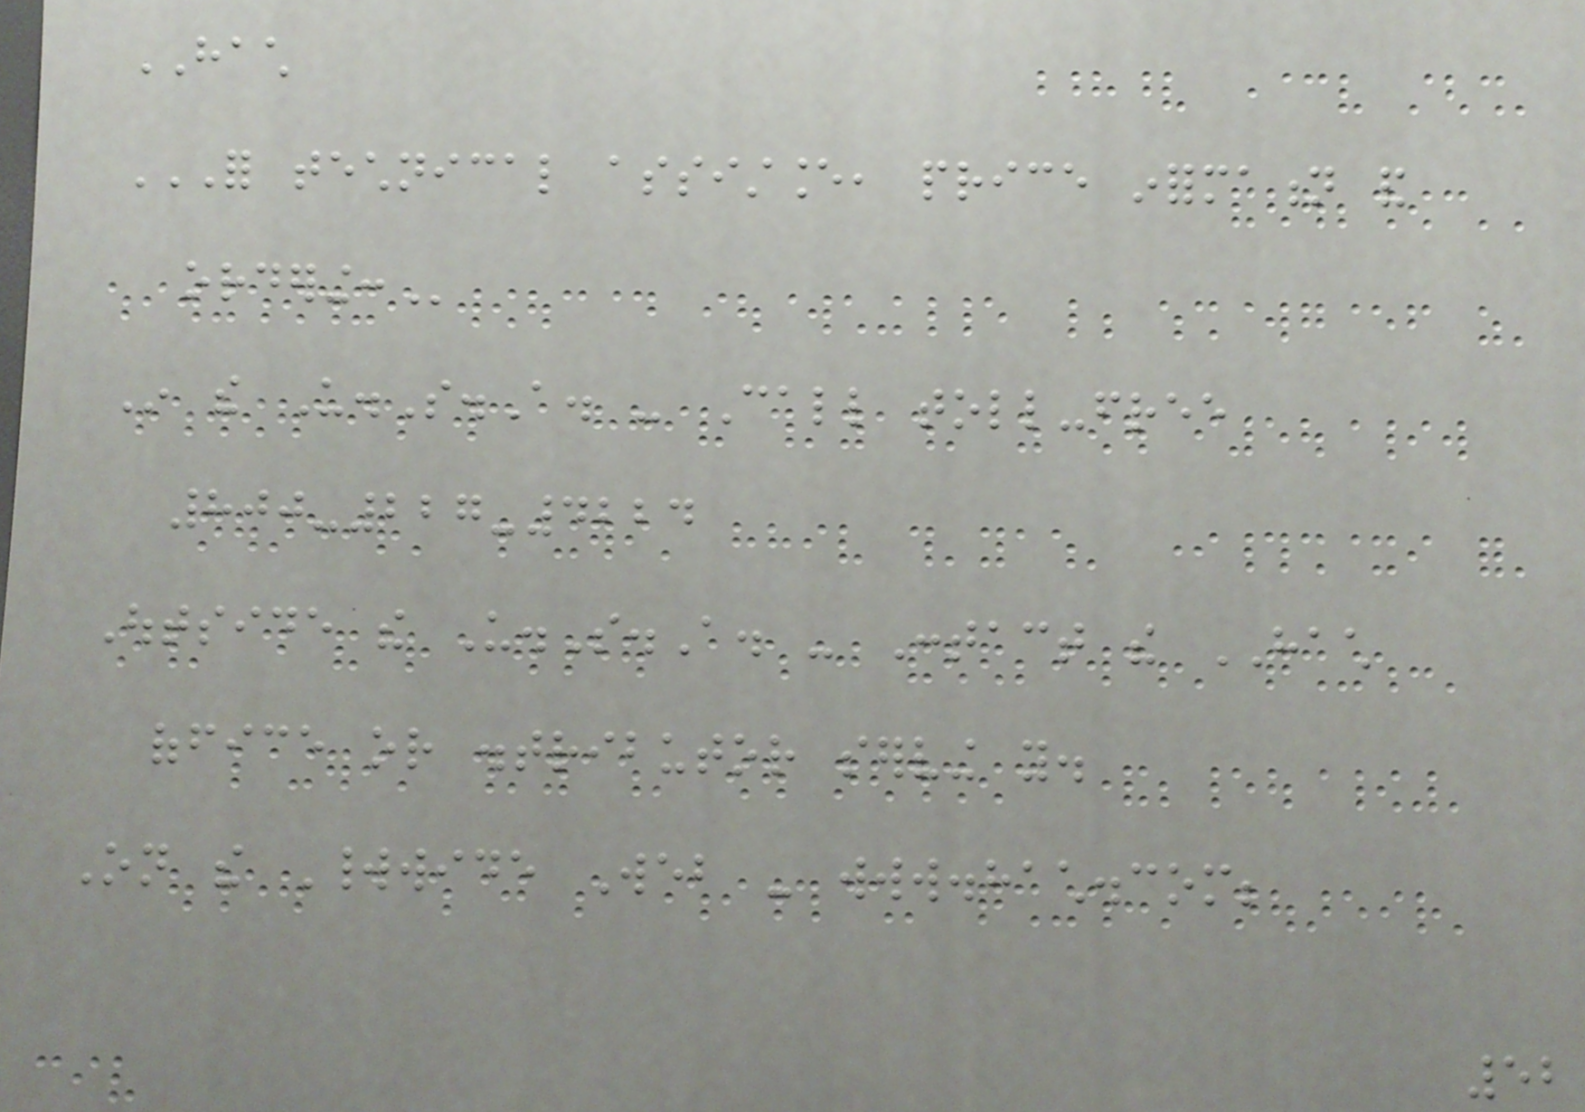HACH
FOR TECHNICAL ASSISTANCE, PRICE INFORMATION AND
ORDERING:
In the U.S.A. - Call toll-free
800-227-4224
Outside the U.S.A. - Contact the HACH
office or distributor serving you.
On the Worldwide Web - www.hach.com;
52
